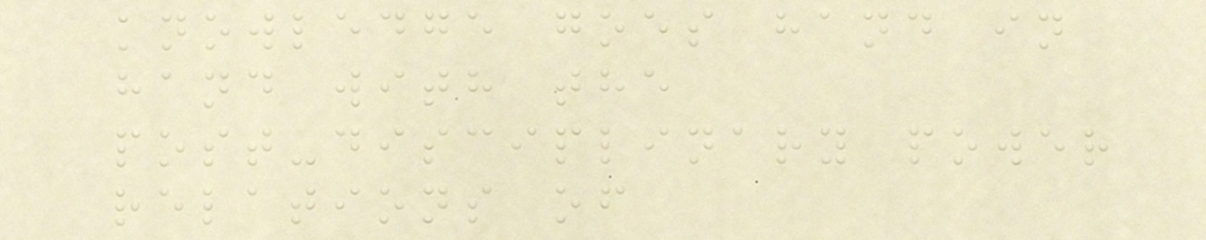knowledge goes hand in
hand with the
post-disciplinary power
relations of
